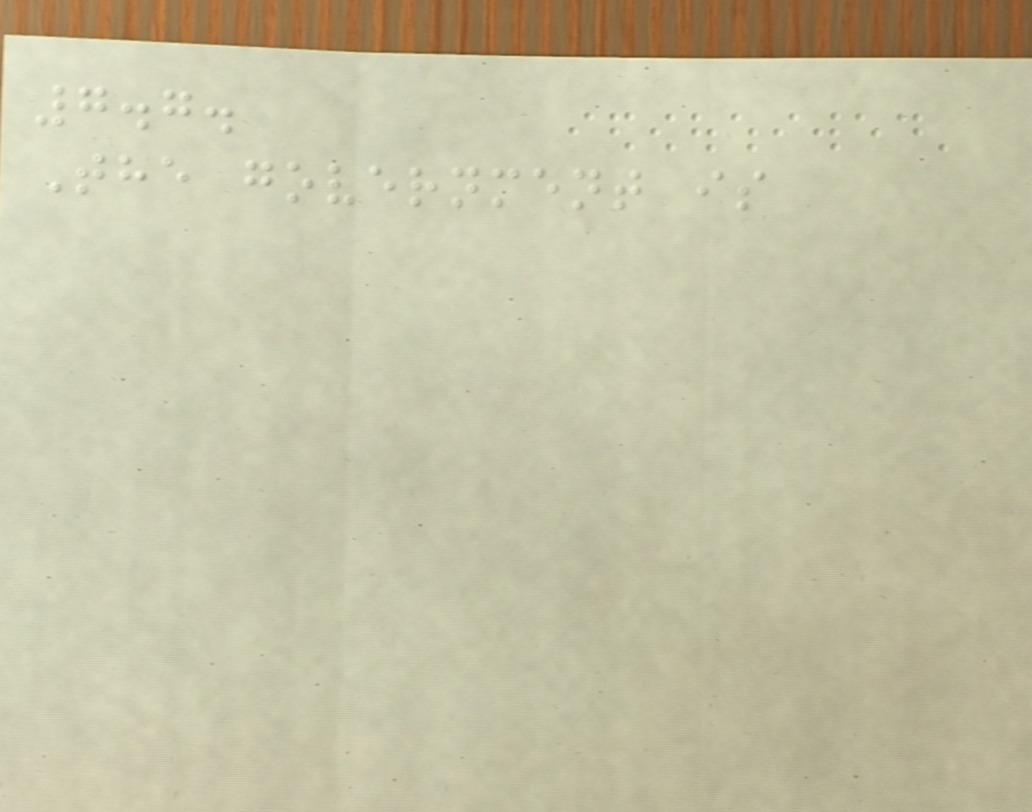7.7.
The government is
